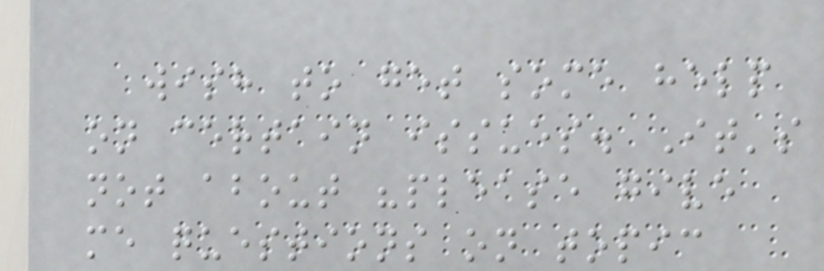wish to get some help
on certain issues. It's
not about "please give
me questions on topic
